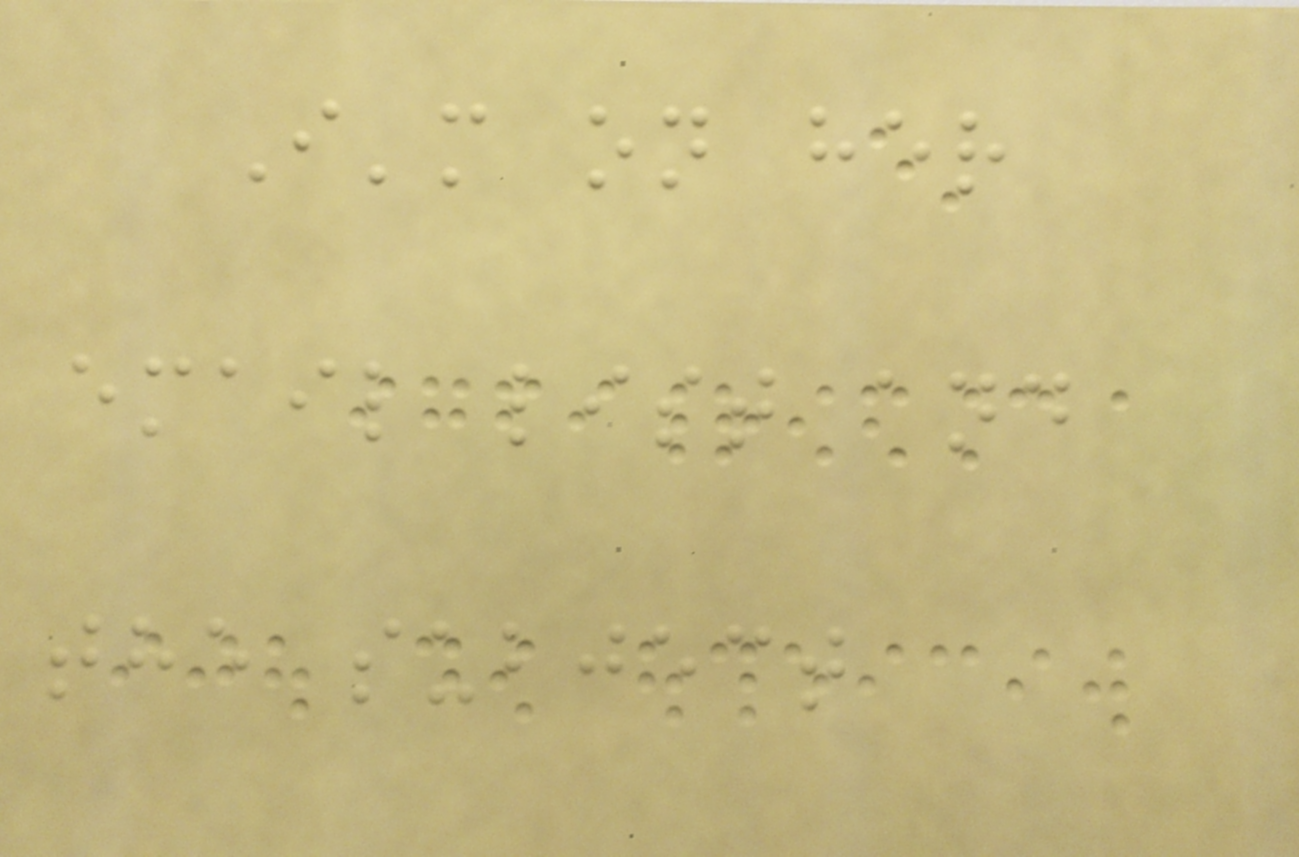I'm on her
email list and
the subject
